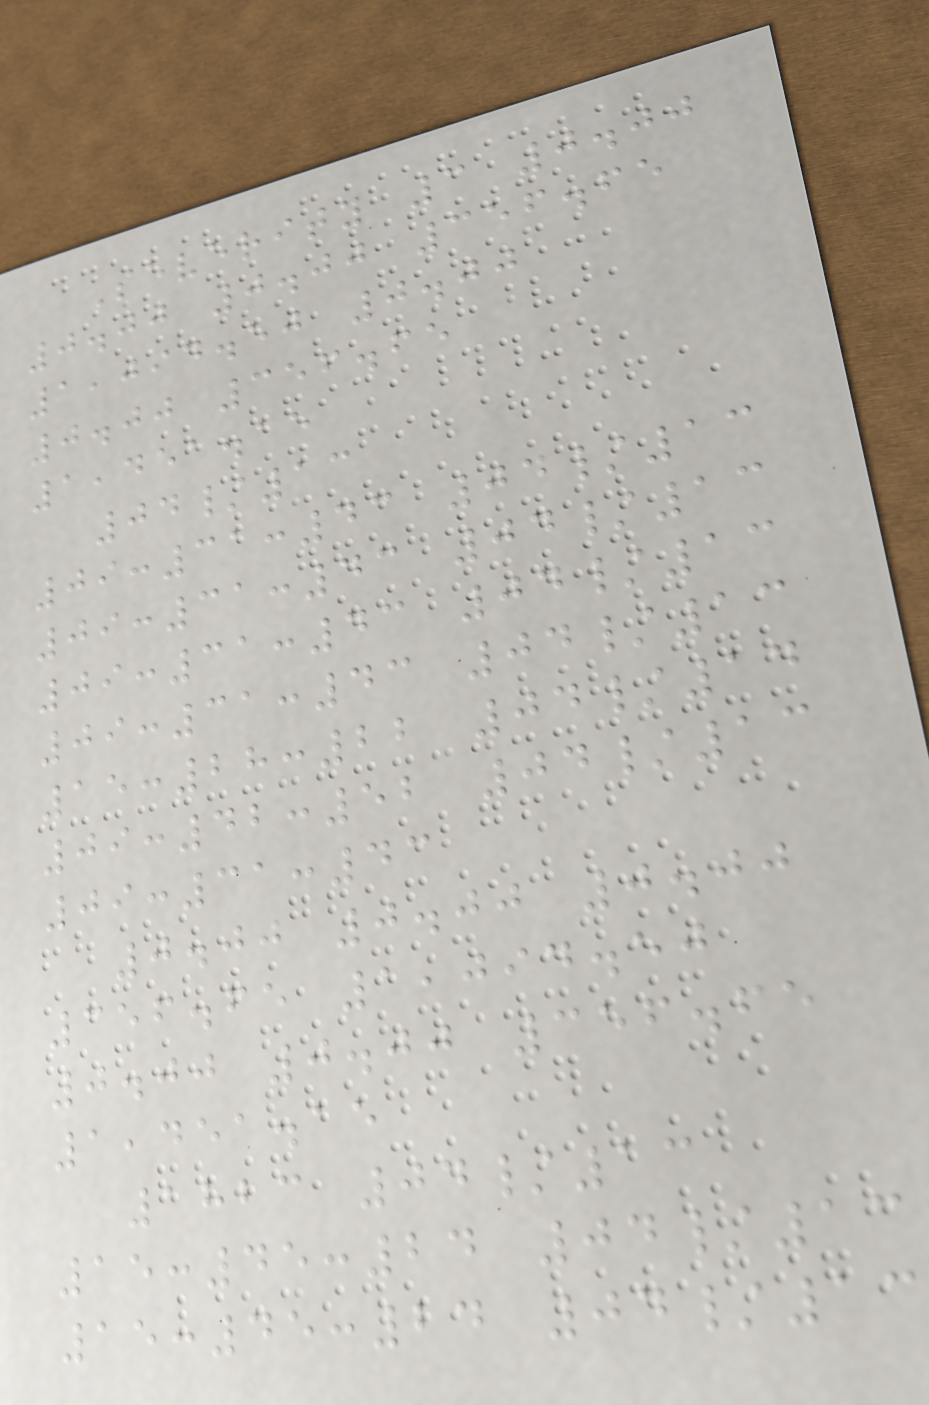Severity 3 0.00
0.00 0.00 356.65
1,094.50 0.00
0.00 356.65
1,451.15
04/13
09:31:43 04/13
09:31:43 04/13
09:31:43 04/13
09:31:43 04/13
15:28:22 04/14
09:42:52 04/13
09:31:43
0.00 0.00 0.00
356.65 1,094.50
0.00 0.00 356.65
1,451.15
1823 04/13
15:45:24 04/13
15:45:24 04/13
